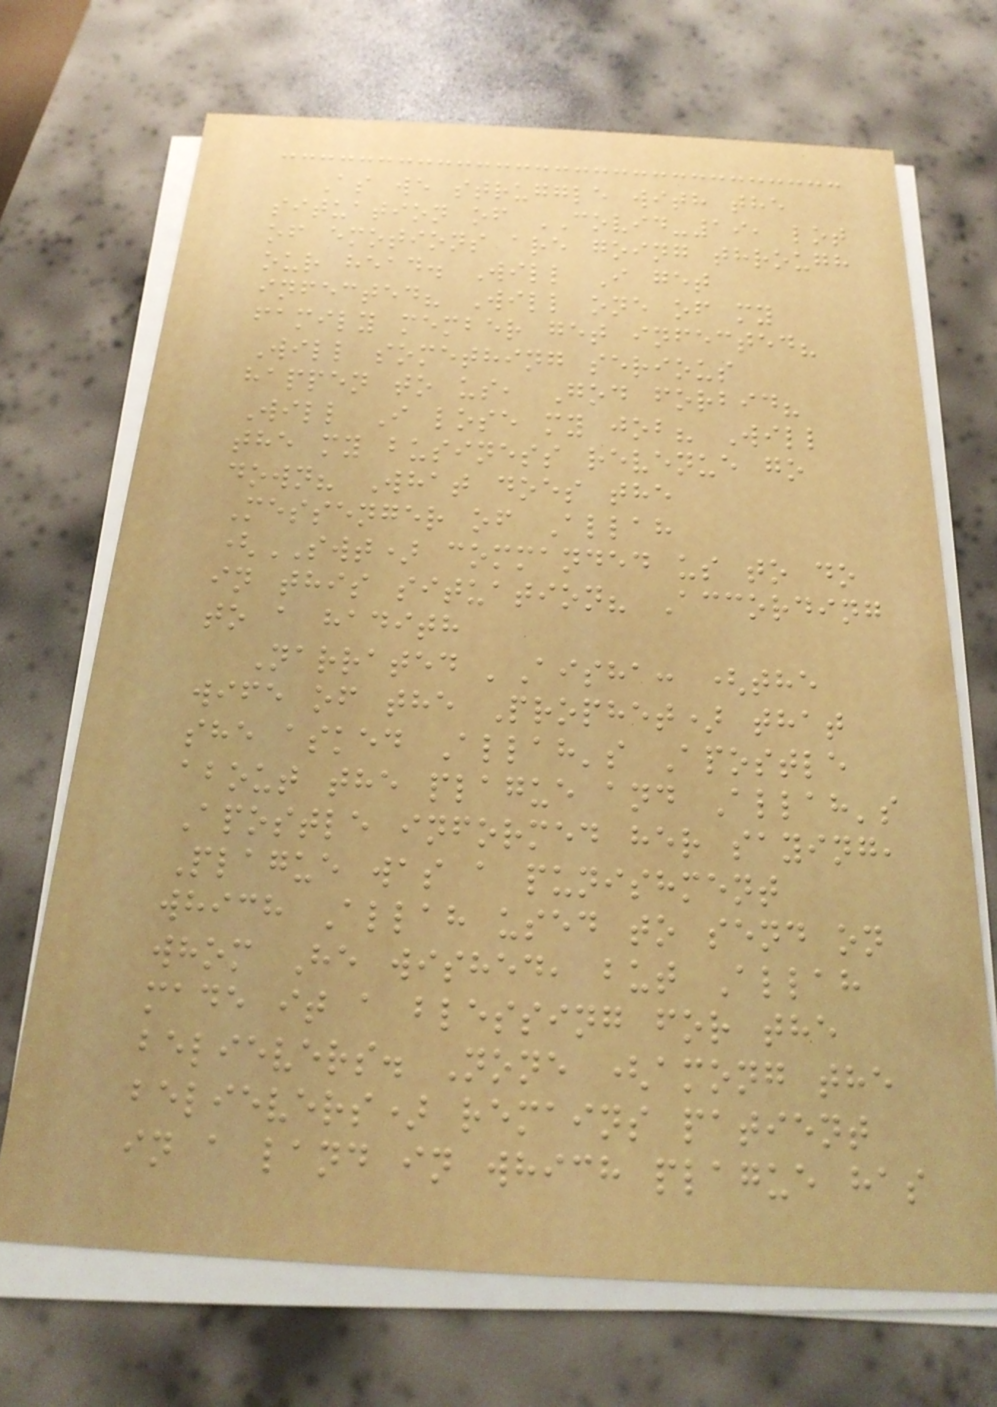As we struggle with the
situation of COVID-19, lot
of emotions are going through
our head. Will I get
infected? Will one of my
family member get infected?
Will something serious
happen to us, God forbid?
Will I lose my job? Will
the my business revenue go
down? What does the
Messenger of Allah
(SWT) commanded us to do
in this situation? According
to a hadith
Narrated 'Aisha: (the
wife of the Prophet) that
she asked Allah's Apostle
about the plague and Allah's
Apostle informed her saying,
Plague was a punishment
which Allah used to send on
whom He wished, but Allah
made it a blessing for the
believers. None (among the
believers) remains patient
in a land in which plague has
